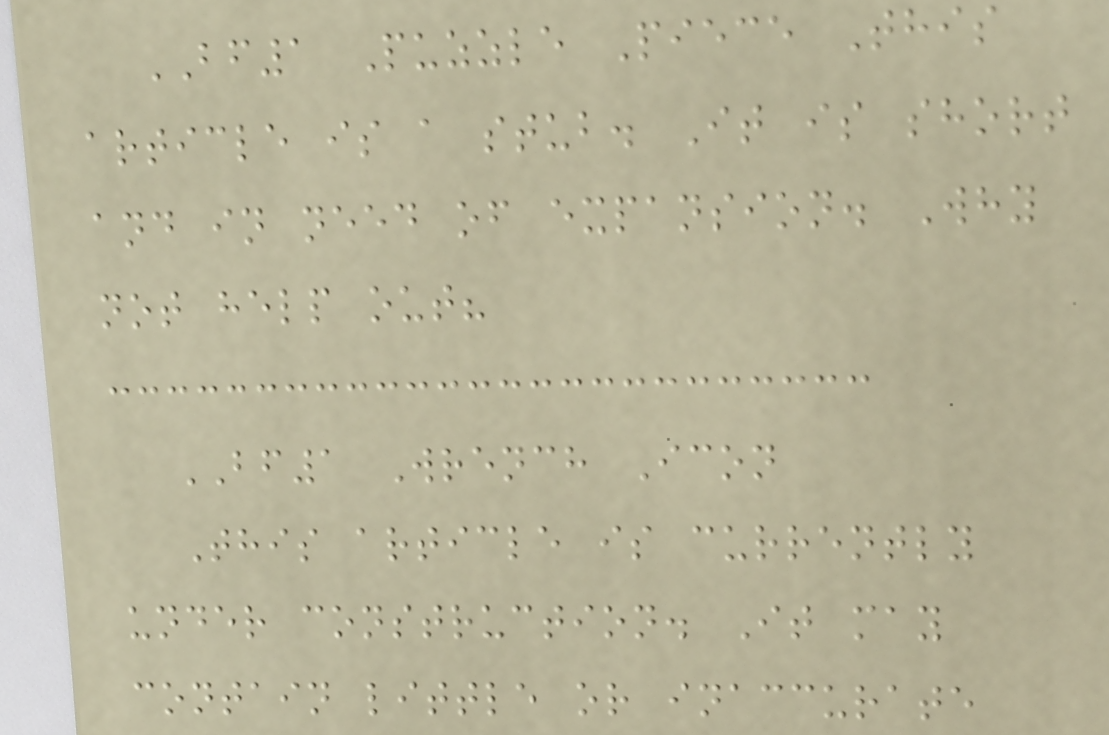BF1 Puzzle Piece This
article is a stub. It is short
and in need of expansion. Why
not help out?
BF1 Wrench Icon
This article is currently
under construction. It may
contain little or inaccurate
